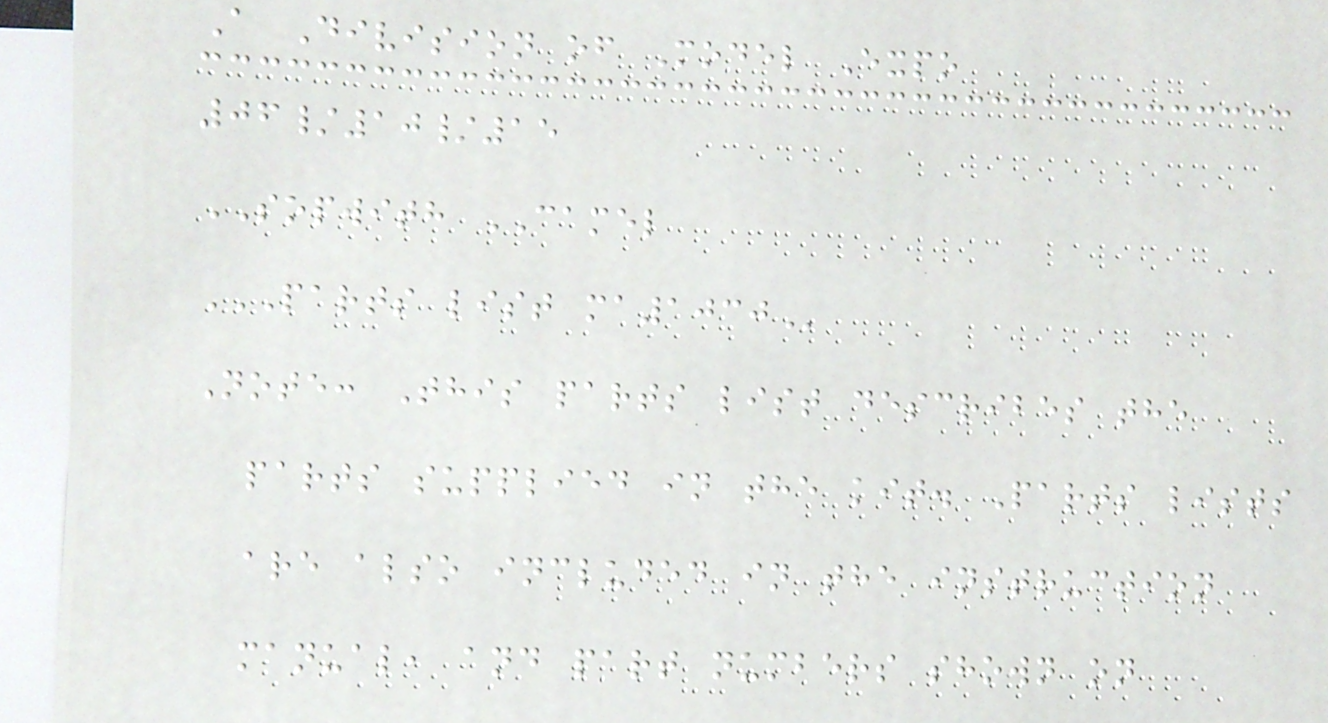A Division of Model Expo
06/10/15
SOPWITH CAMEL
PARTS LIST MA1030
Note: This parts list describes the
parts supplied in the kit. Parts lists
are also included in the instruction
manual, and part numbers shown on
